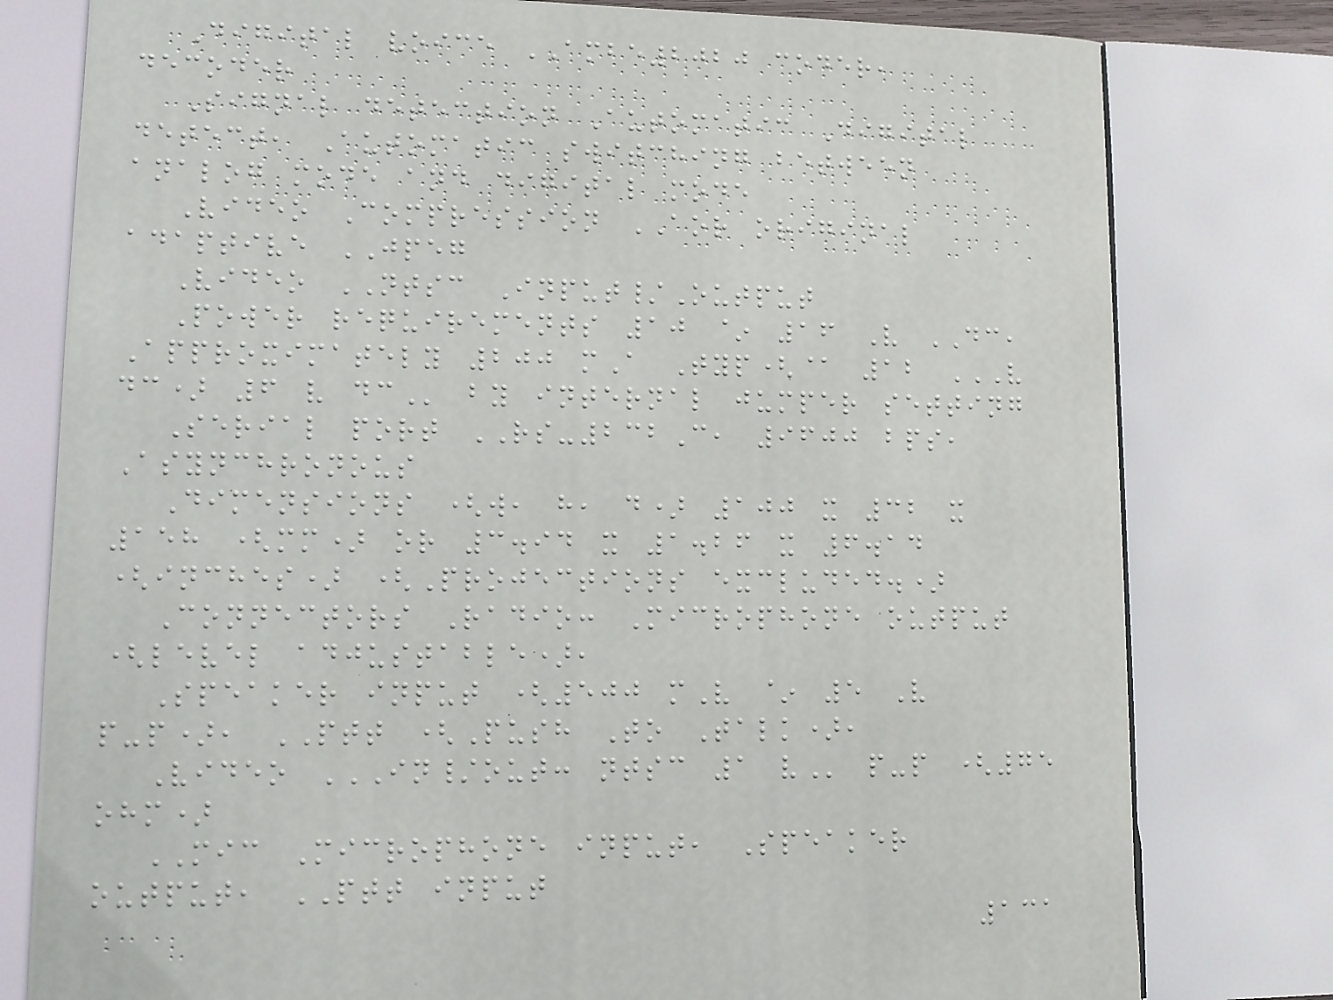Digital voice AMBE2020 coder,
decoder
Signal detection Automatic Digital
detect, Automatic switching between
analog mode and digital mode
Video Compression AOR original
adaptive JPEG
Video NTSC Input/Output
Power requirements 10 ~ 16 V DC,
Approximately 200 mA Typ(@ 12 V
DC) 6 V DC by internal jumper setting
Serial port RS-232C, 9600 bps,
Asynchronous
Dimensions (w, h, d) 100 x 32 x
158 (mm) or 3.94 x 1.26 x 6.14
(inches) (Projections excluded.)
Connectors Radio: Microphone output
(level adjustable),
Speaker input (500 mV ~ 5 V
p-p), PTT (Push To Talk),
Video IN/OUT: NTSC 1 V p-p (75
ohm)
MIC Microphone input, Speaker
output, PTT input
131
